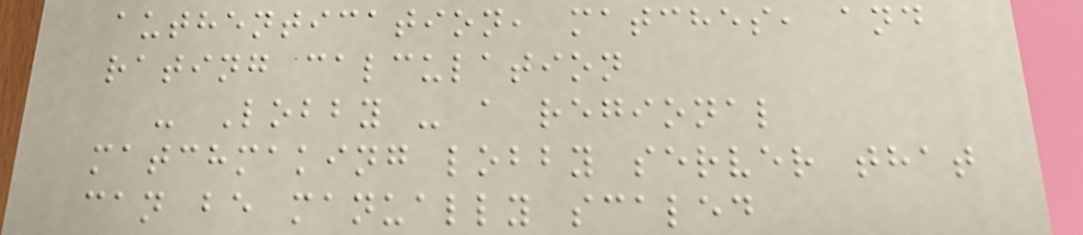authentication, matches, and
rating calculation
- Lobby - a regional
matchmaking lobby server that
can be manually scaled
